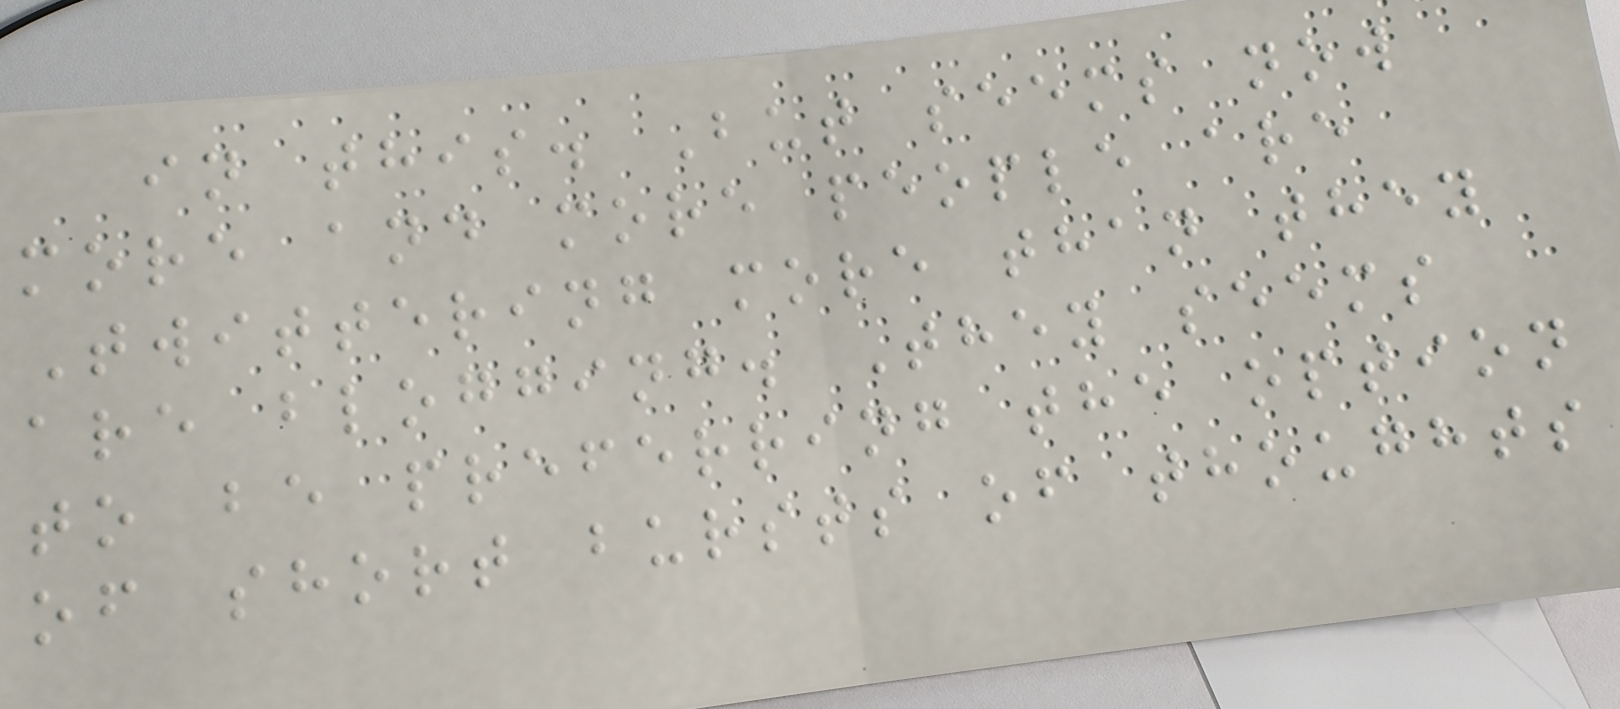in this. But seems now
more and more people are
Twittering more than they
are blogging. They seems
to be preferring the option
of short bursts of thoughts
